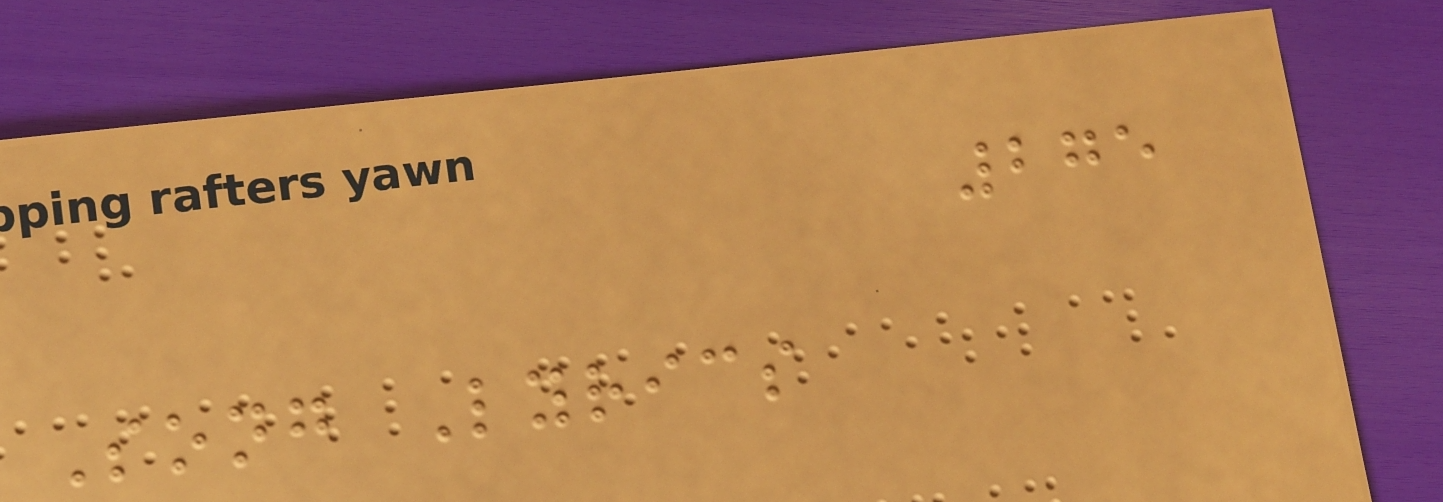275
Song Lyrics
